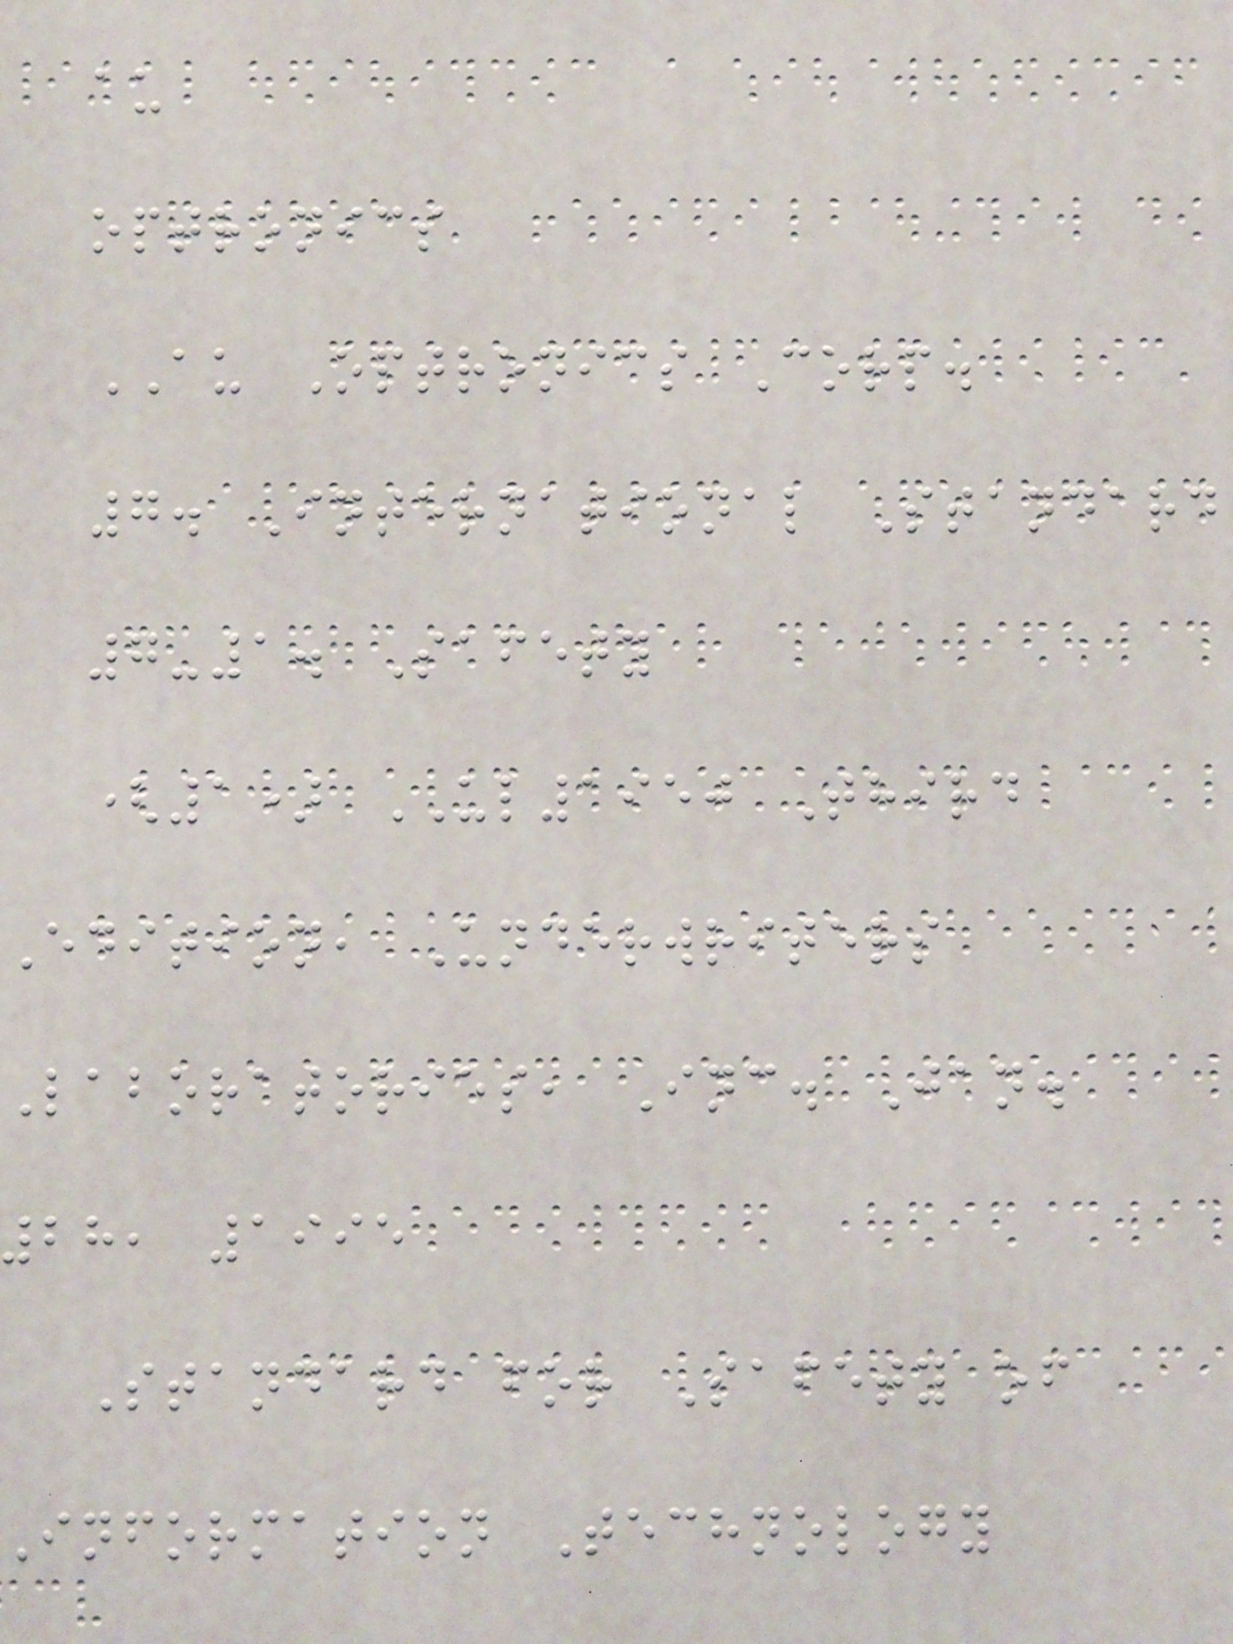au
optronics
AU Optronics Corp.
7. International Standard
7-1. Safety
(1) UL1950 Third
Edition, Underwriters
Laboratories, Inc. Jan.
28, 1995
Standard for Safety of
information Technology
